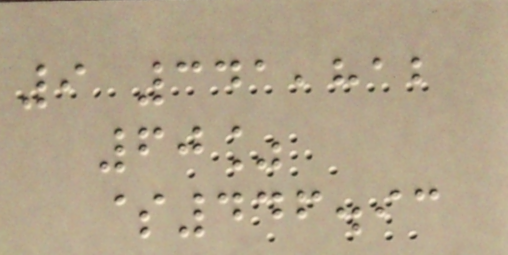9 341,812
60%
$446.93
